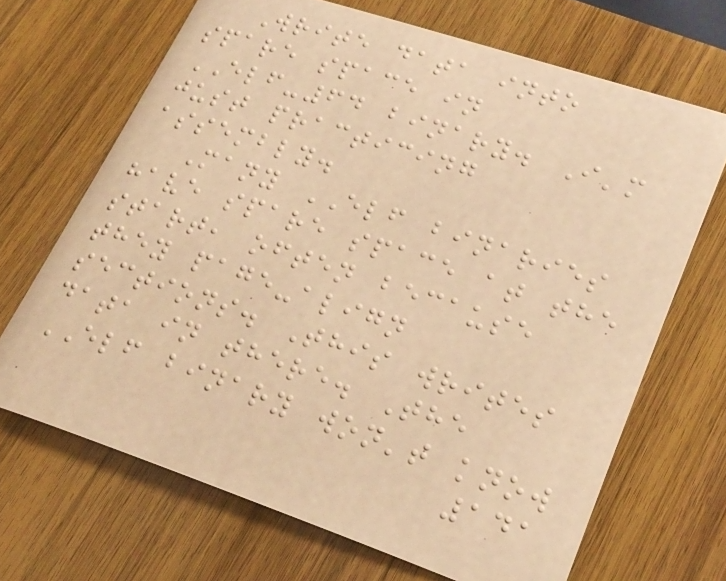Write data into
spare space in
ELF-64 binary. I'm
just practicing
assembly.
Many ELF binaries
have spare space at the
start, often because
they page-align
sections. This writes
data in there. The
ELF binary won't know
141
